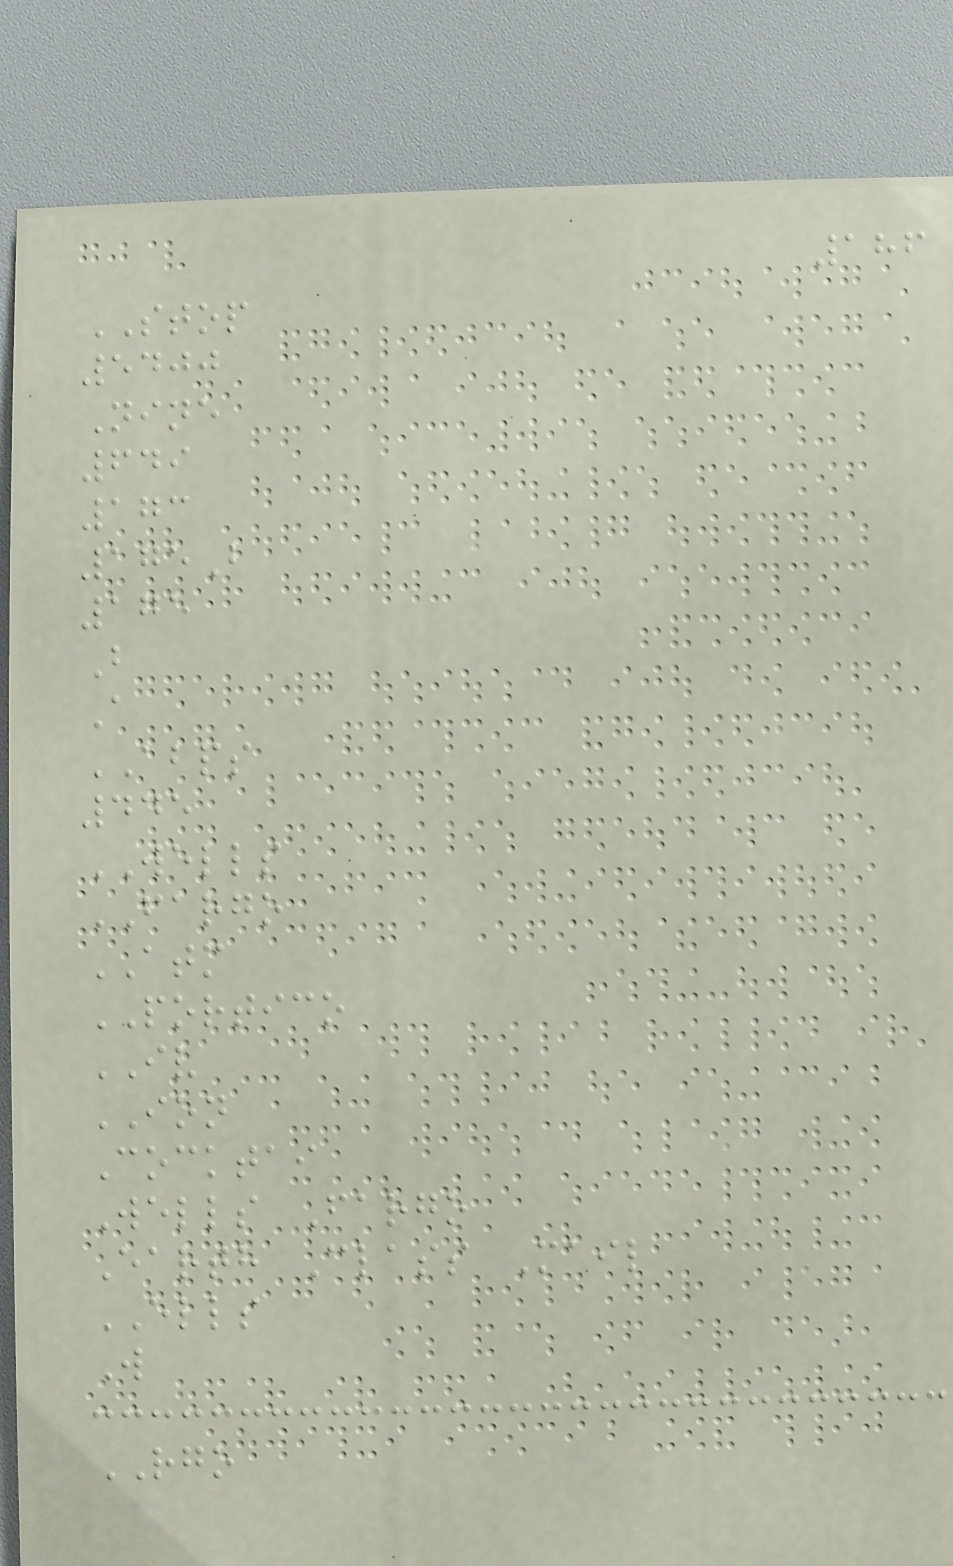186
STOP
5400
Nine
649
173
175B
175
B
A
ABPS
445
WELLS
FARGO
ATM
PORTICO
IV
ION
Cocktai
Wells Fargo
Earth Class Mail
ELLS
W
RGO
